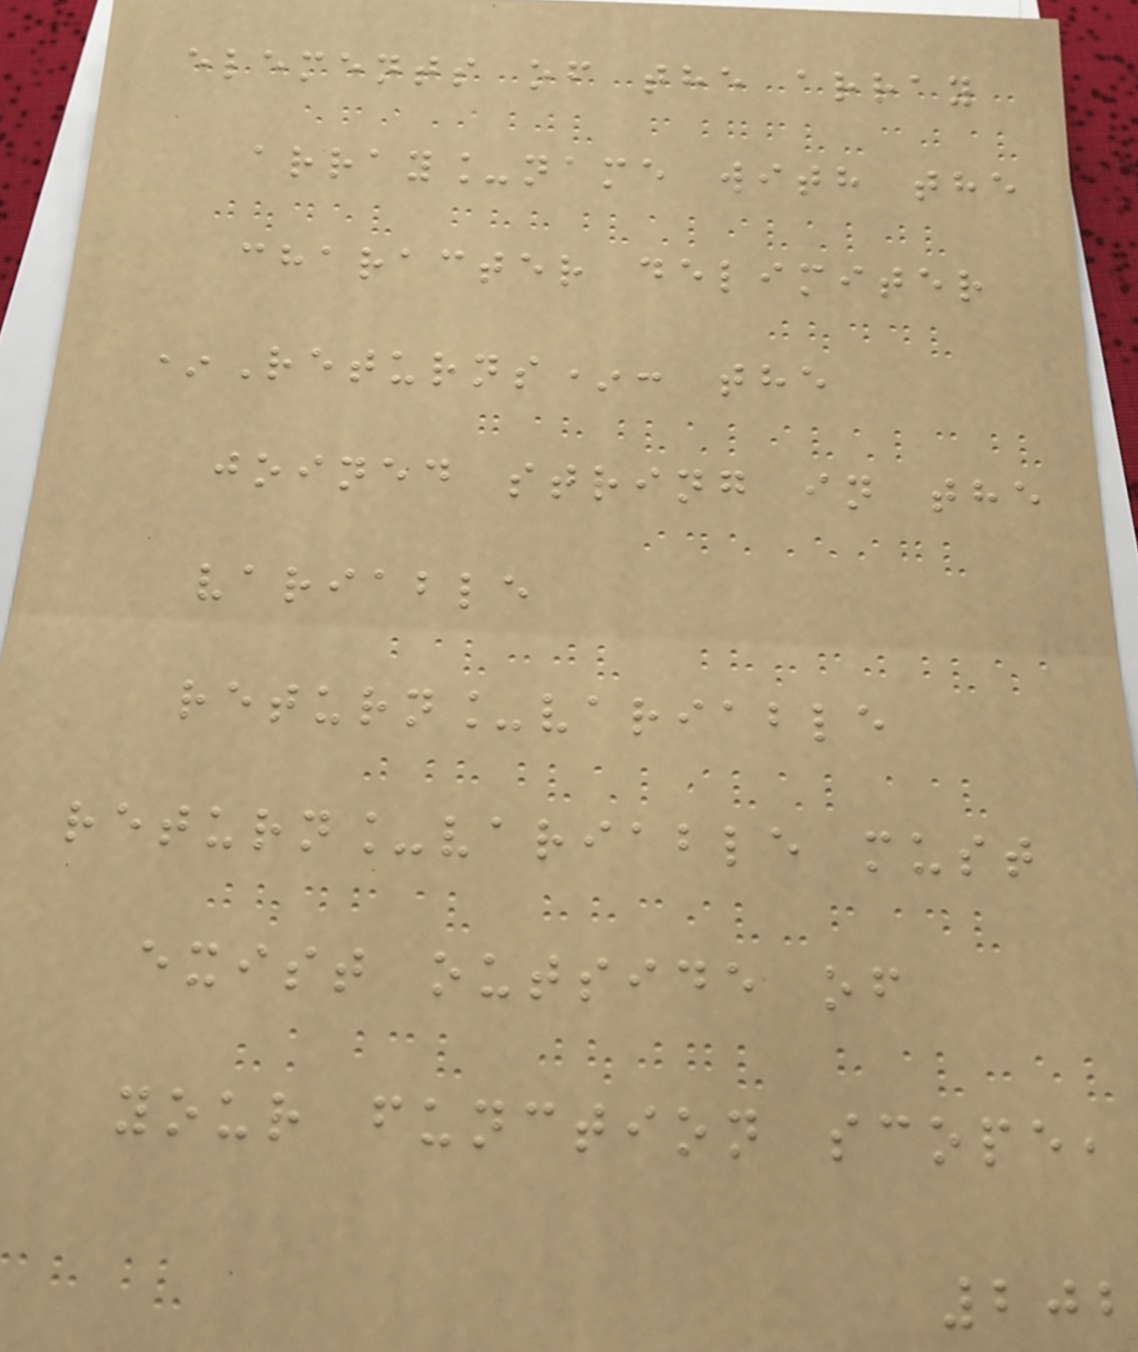elements of the array
array_name with the
character delimiter
*Returns*: the
joined string in the
variable
return_variable
return_variable must
exist outside of
your function scope,
202
